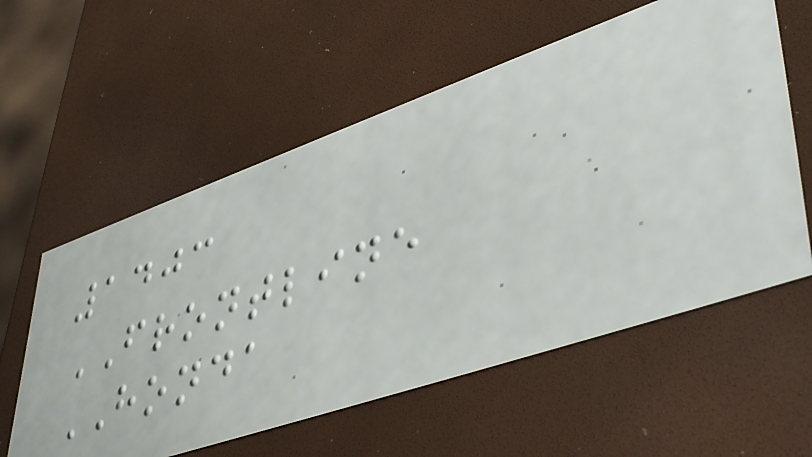1403
FRONTLINE
HONDA
